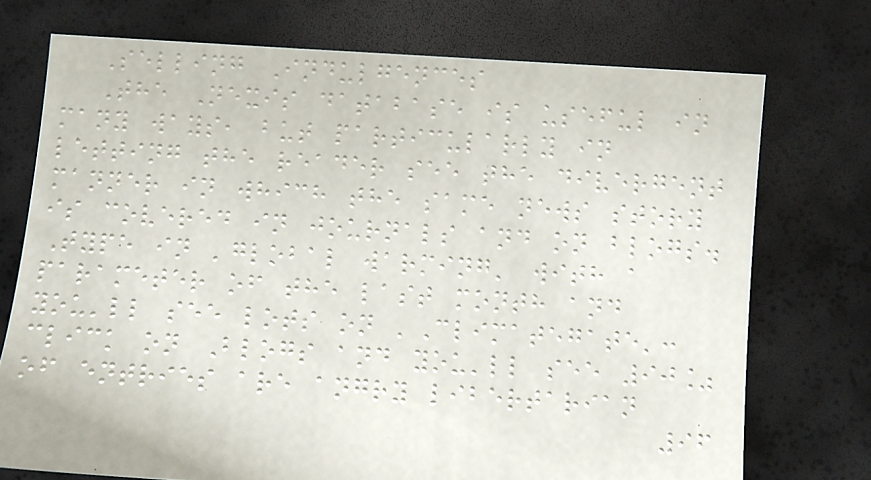Selling Indulgences
The Nexis database is useful in
many ways, but particularly in
letting the reader see the divergent
manner in which the same news story
is covered in journals and on blogs.
Type in 'global warming' with a
parameter of the last month and
you'll see lots on 'Climategate':
click on Blogs and you'll see 90%
of entries are angry libertarian
96
